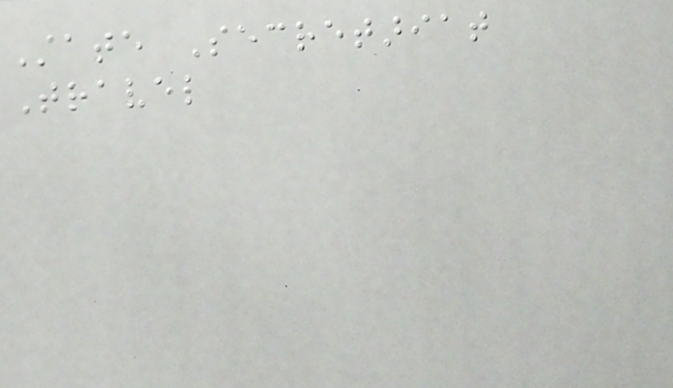State Secretariat
Travel
